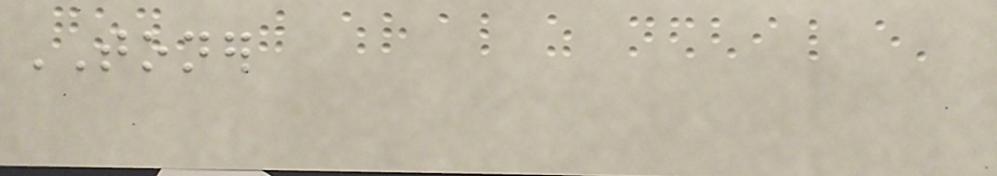TONER
